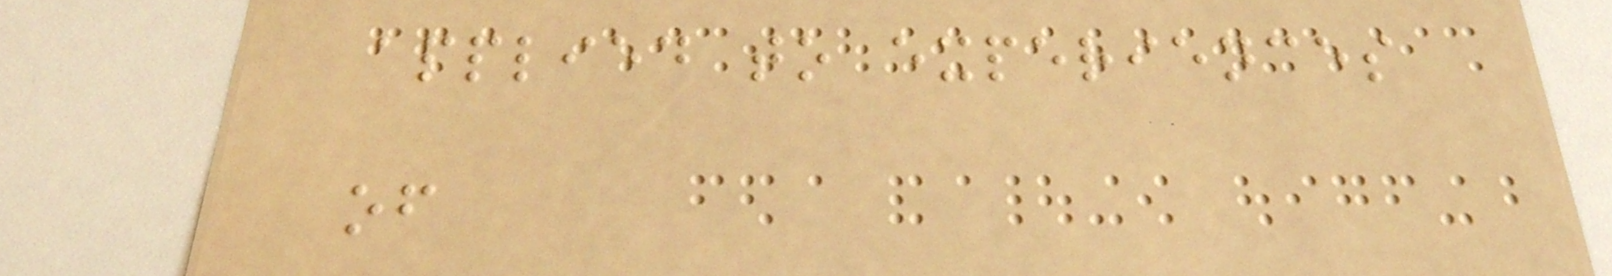applied to experiences
of
